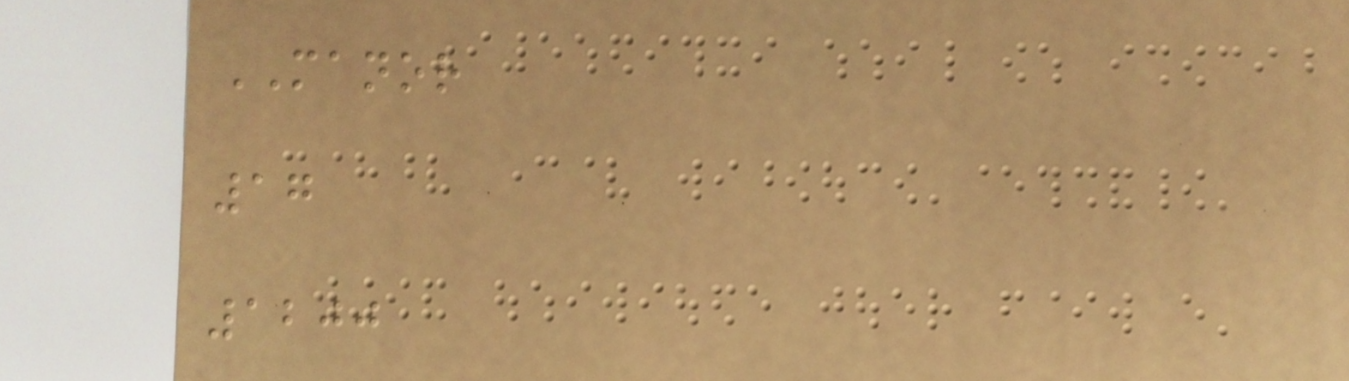MANOR
17
1200
